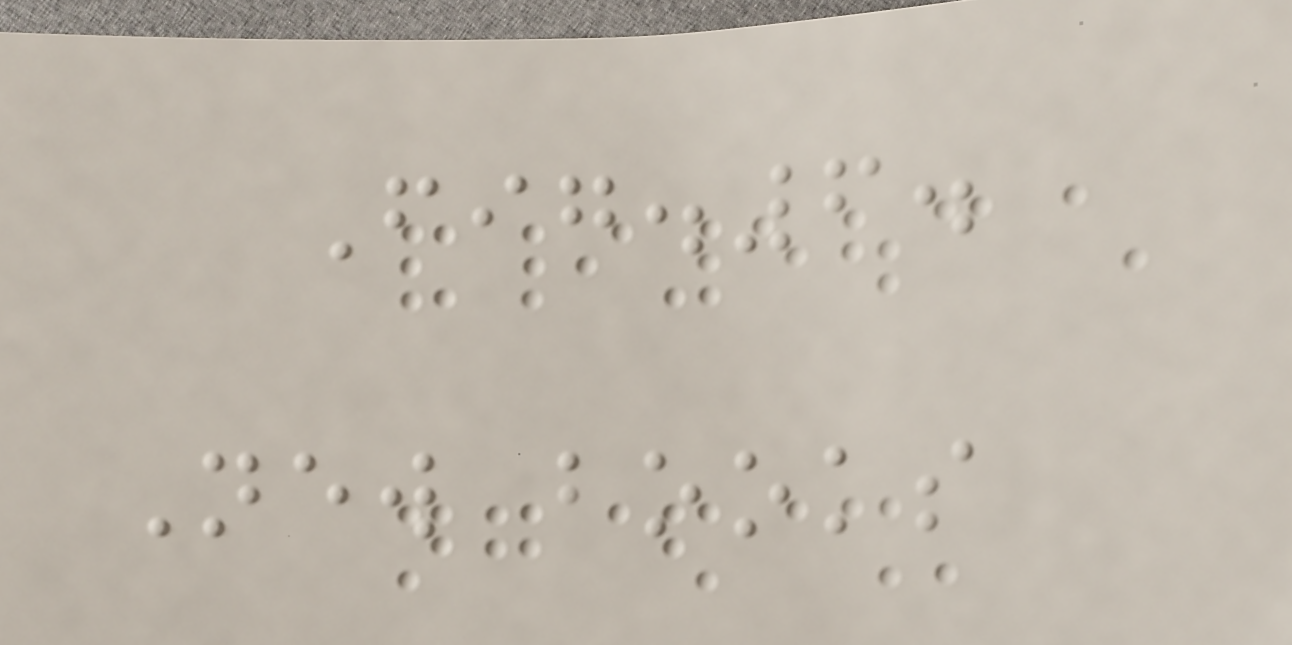Fig.6.
New books
